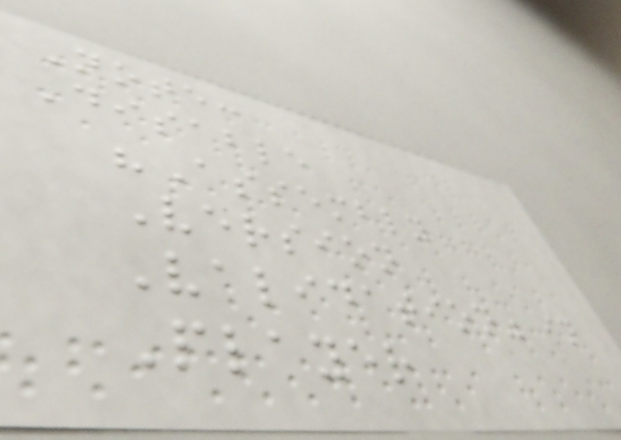Note:
Disable
"Assembly
Version
Validation" in
Player
